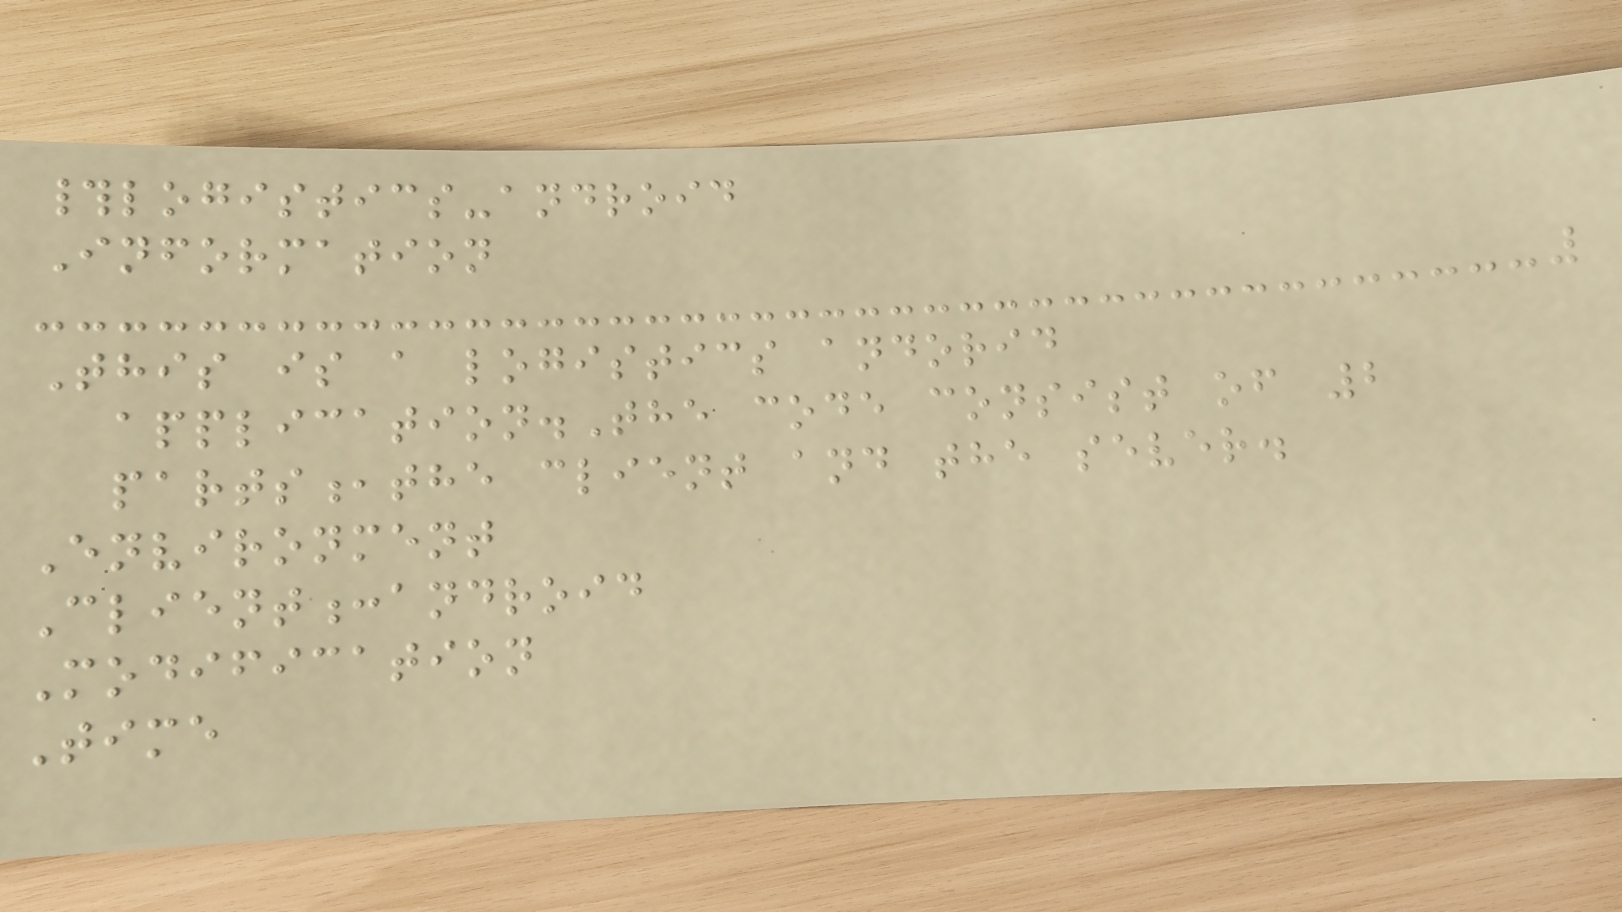#logistics-android
Information
This is a logistics andorid
application.The code consist of 2
parts,the client and the sever.
Environment
Client:android
Modification
Time
